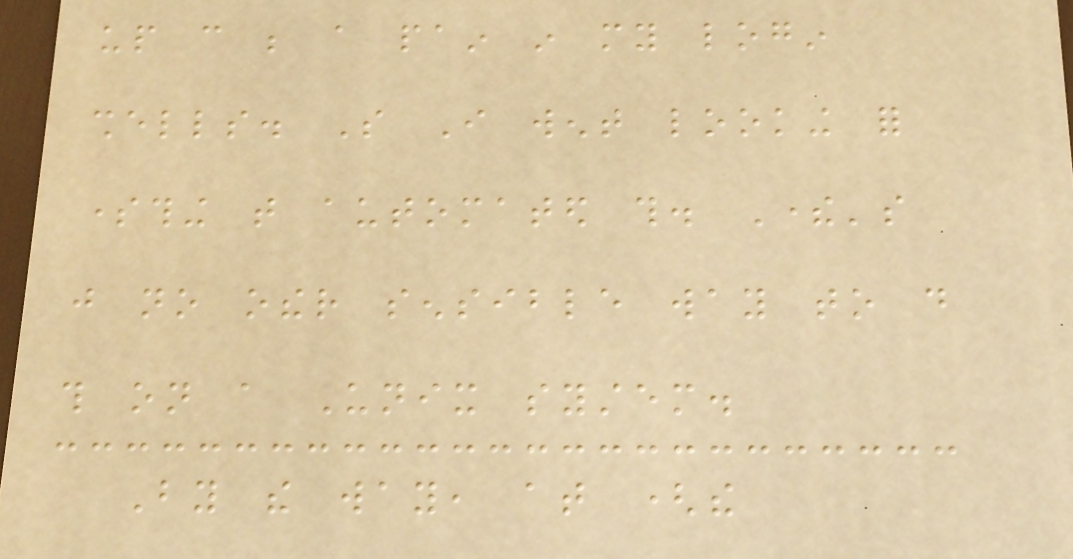up can be a pain in my login
shells. So I went looking for
something that automated this. There's
just no other sensible way to do
this on a Unix system.
By the way, at (the
